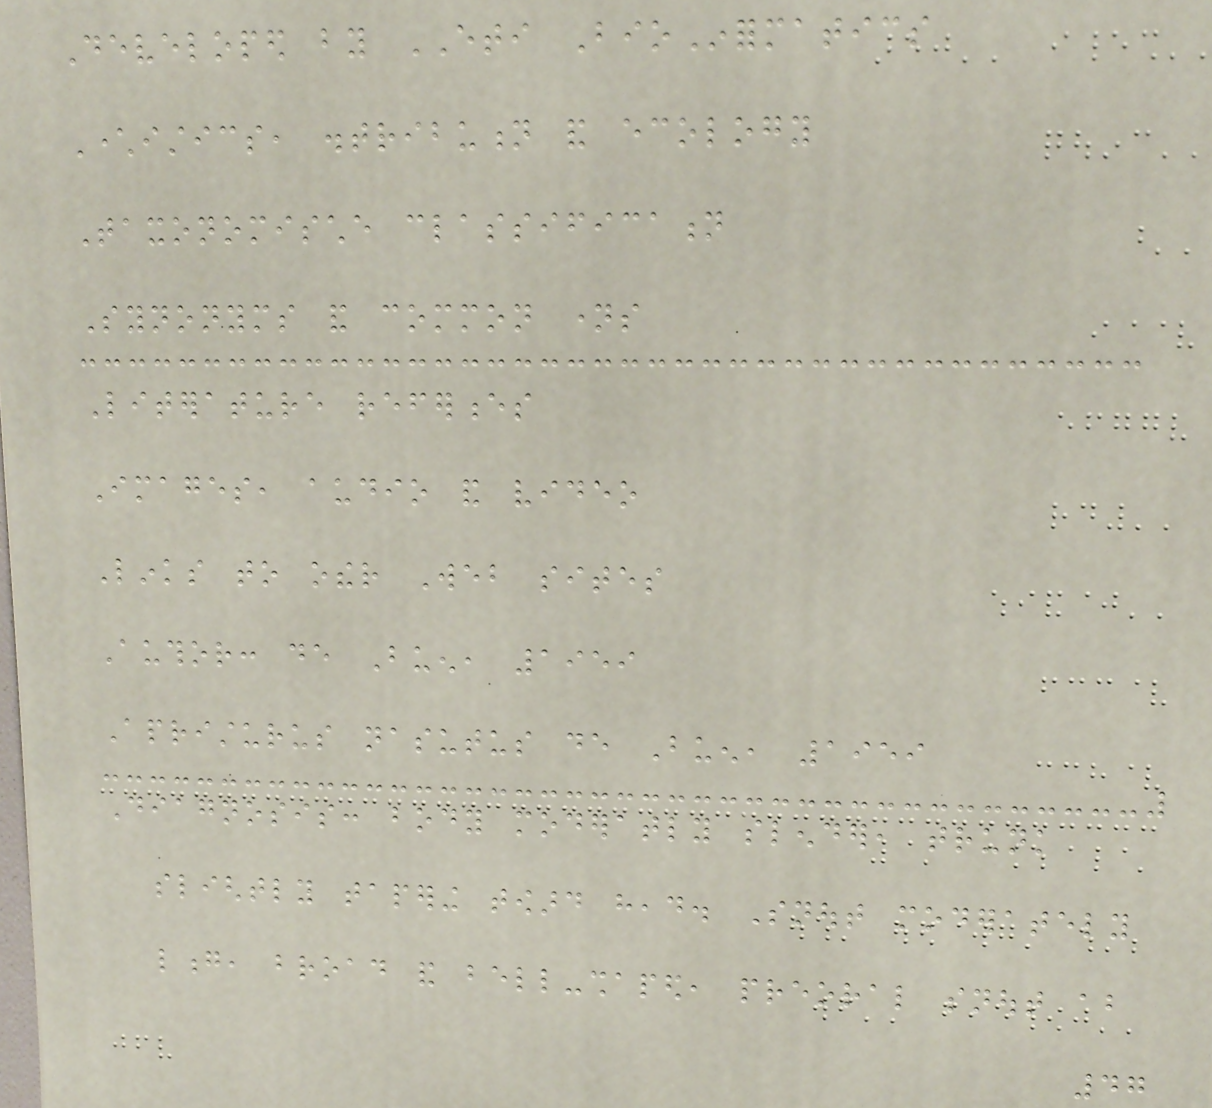Developed by ETI BioInformatics
Characteristics, distribution and ecology
Taxonomische classification
Synonyms and common names
Literature references
Images, audio and video
Links to other Web sites
Author: de Buen, 1959
Apristurus nasutus de Buen, 1959
Diagnosis: body moderatly slender, trunk
slightly tapering toward head. Snout moderately
long, broad and bell-shaped, preoral snout about
47
